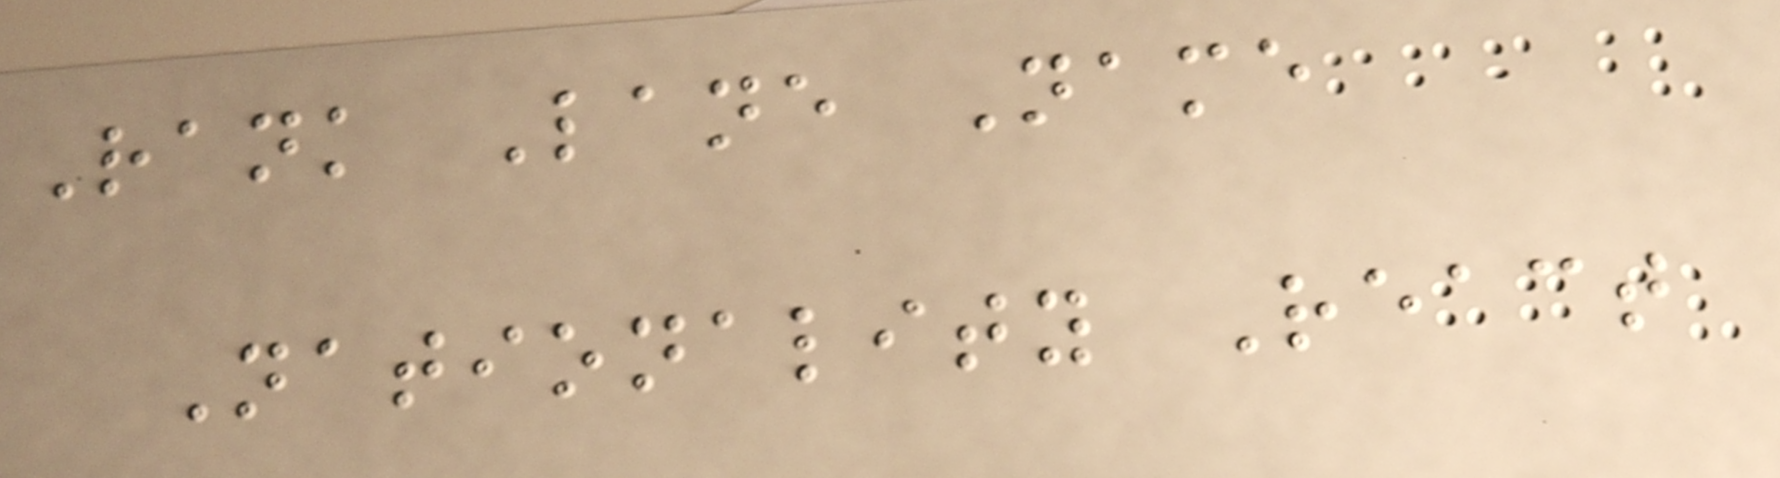Rank Lane Name
Nationality React
